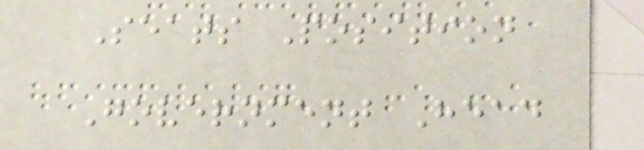Seats Position
Government Head
